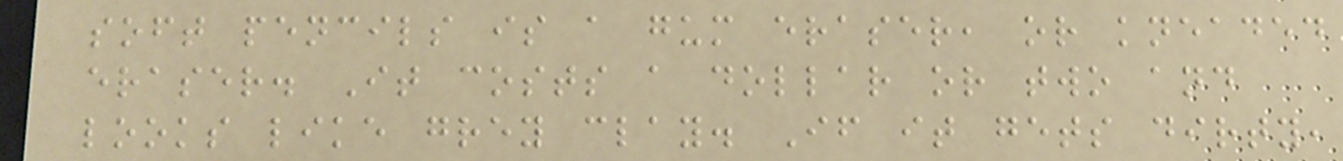soft pencils is a gum eraser, or kneaded
eraser. It costs a dollar or two and
looks like grey clay. If it gets dirty,
